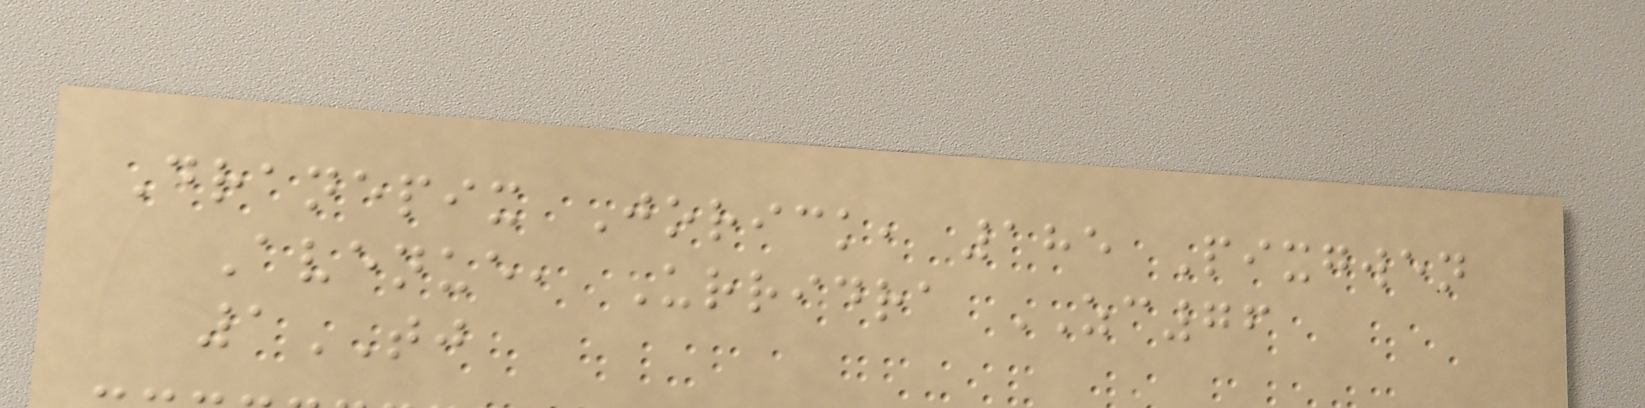Dranepix Jorick, 185 Pixgwen
Avenue, Urridra ZC76
1TJ
